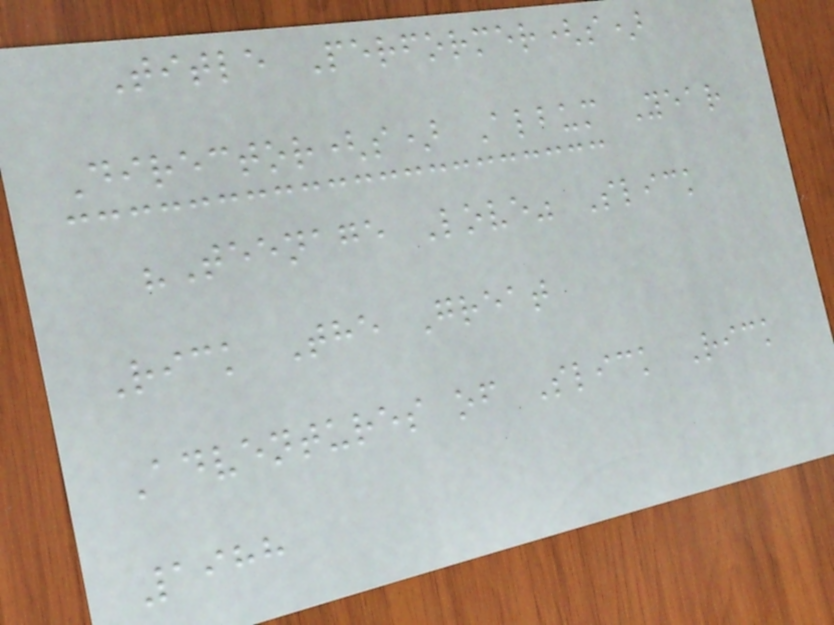Title Performer(s)
Director(s) Album Year
"Teenage Love" Slick
Rick The Great
Adventures of Slick Rick
1988
